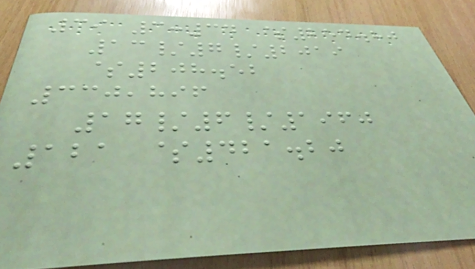39 3:34 $254.80
13/7/2019
$208.52
330,896
17/6/1960
121 $421.20
